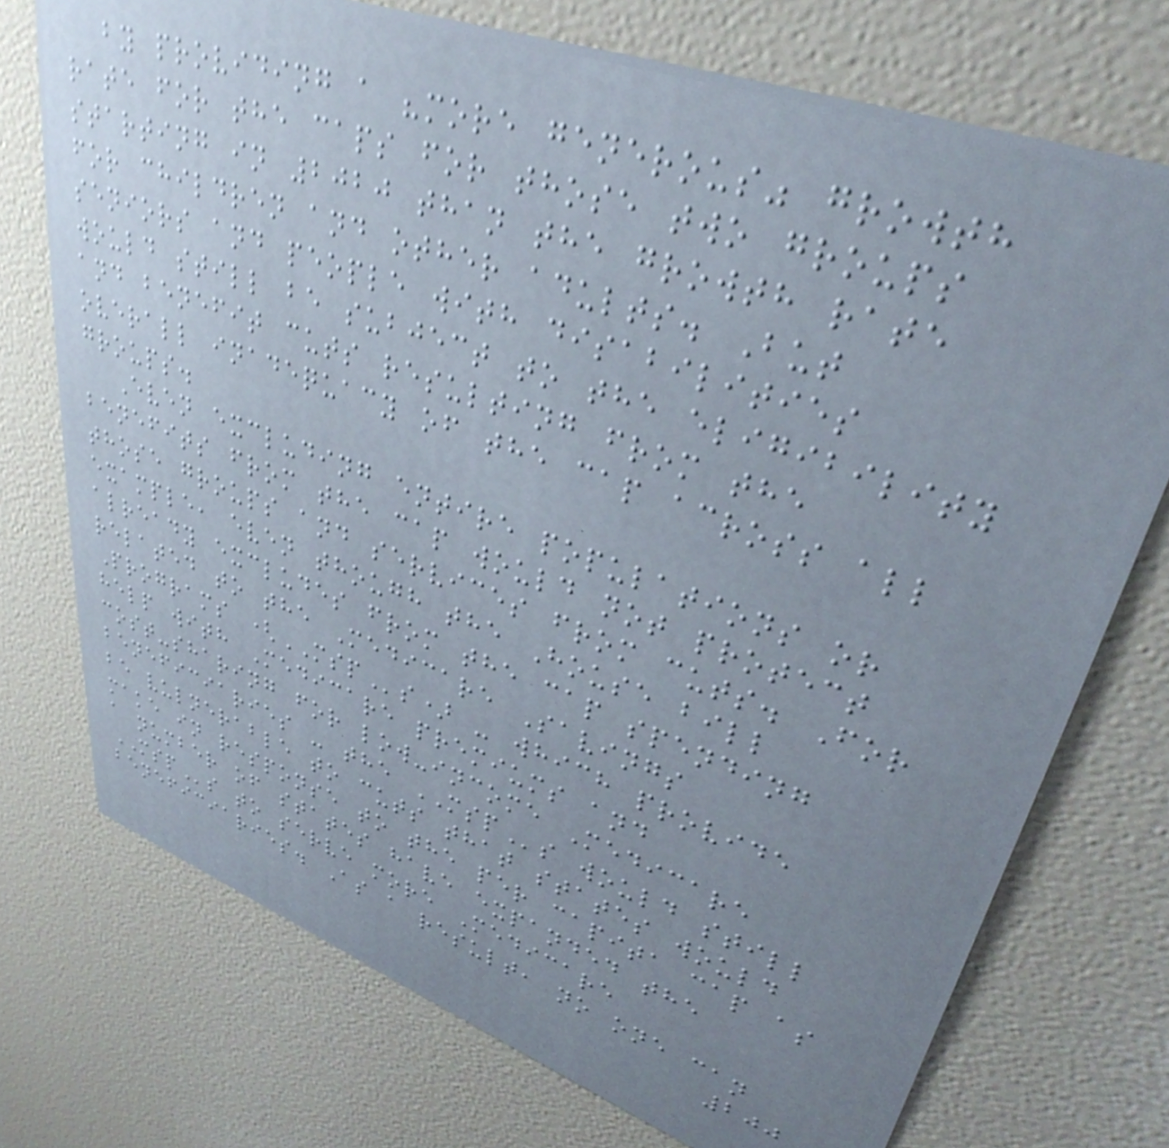by providing a "more generous" growth
rate for the caps for those two groups
starting in 2020 than the growth rate
for children and other adults. But
seniors and people with disabilities
would still be subject to the eligibility
and benefit cuts resulting from the
overall inadequacy of the cap across all
groups.
Even excluding entire populations or
benefits from the cap would not protect
those groups and services from cuts. For
example, even though the House bill
already excludes from the cap spending
related to the Medicare Savings
Programs (MSPs) - which provide
help with Medicare premiums and
cost-sharing for low-income Medicare
beneficiaries - the MSPs would still
be vulnerable to cuts that states would
make in response to the per capita cap as
a number of states have expanded the
MSPs to serve more Medicare
beneficiaries. As a result, no one can
200
